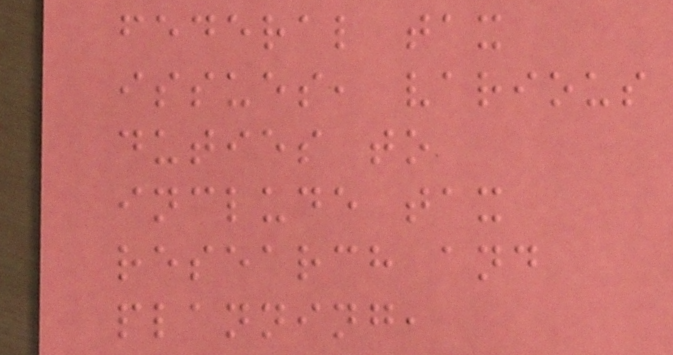federal tax
issues, various
duties to
include tax
research and
planning,
